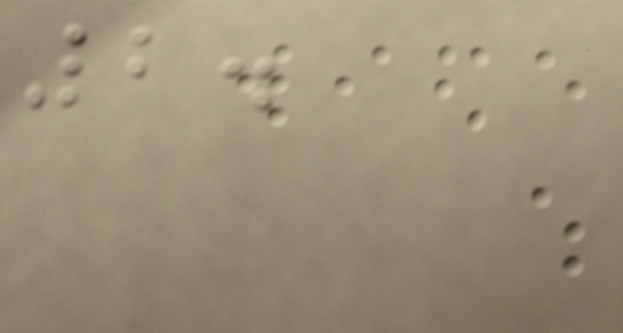2.
